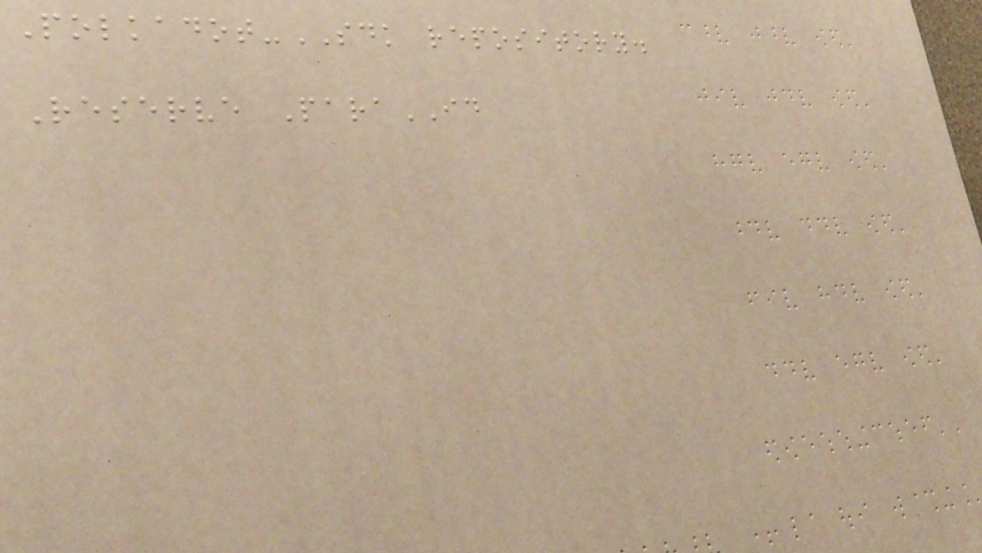Polkadot-SDK repository.
Reserve ParaID
